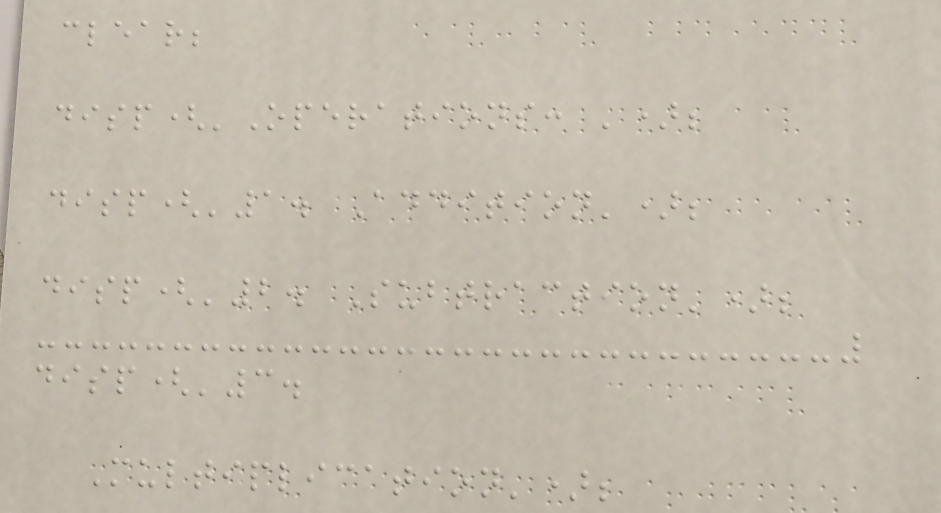clear;
disp('Operations: ');
disp('1. Addition');
disp('2. Subtraction');
disp('3.
Multiplication');
